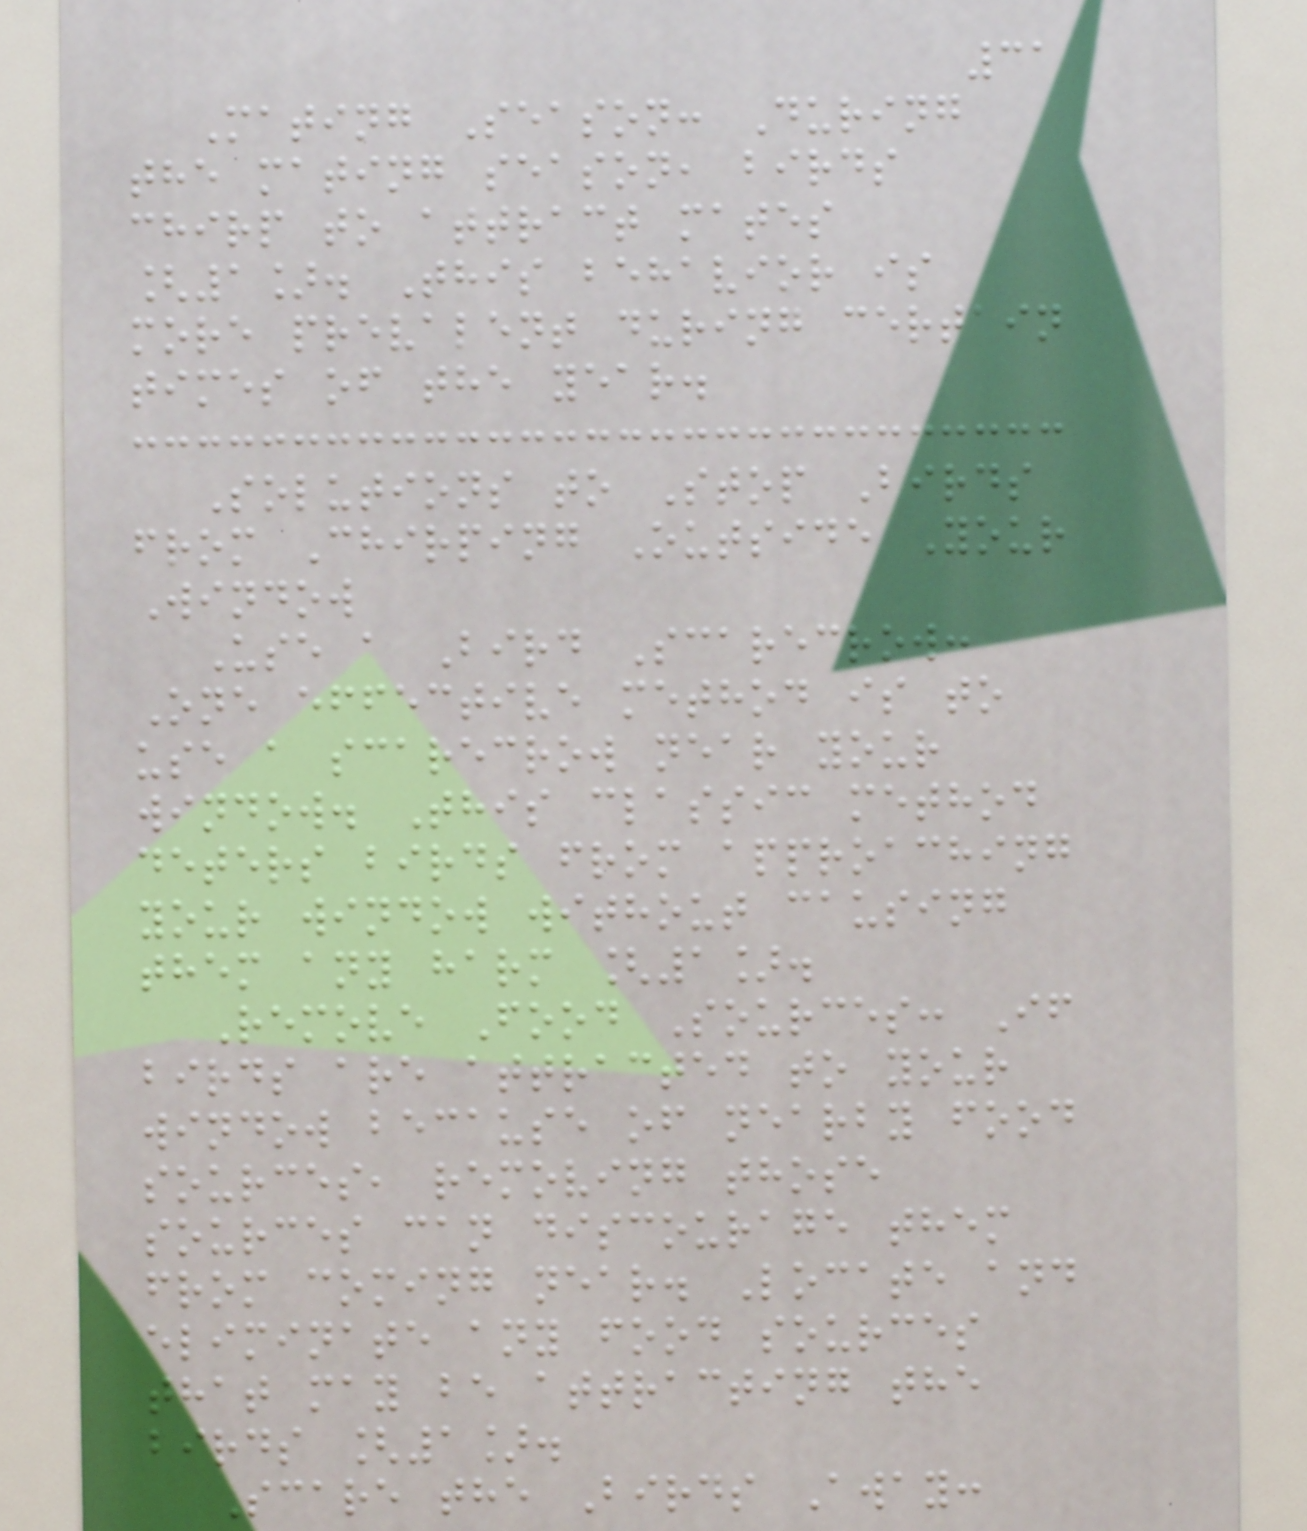31
Mating Season: During
the mating season, birds
chirp to attract mates
[1]. This behavior is
more prevalent during certain
times of the year.
Solutions to Stop Birds
from Chirping Outside Your
Window
Use a Bird Scarecrow:
One effective method is to
use a scarecrow near your
window. This classic method
deters birds from approaching
your window without causing
them any harm [1].
Remove Food Sources: If
birds are attracted to your
window because of nearby food
sources, removing those
sources can discourage them
from coming near. Locate and
eliminate any food sources
that may be attracting the
birds [1].
Scare the Birds Away:
